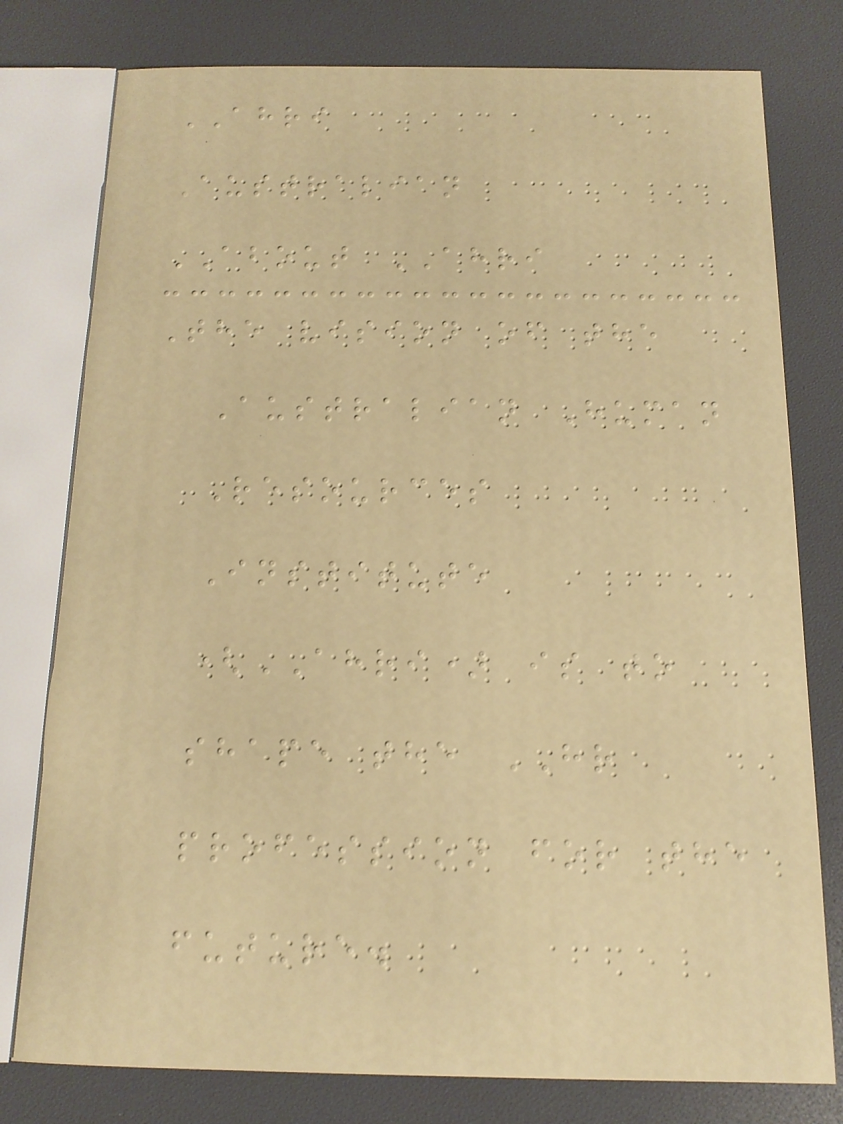AHRI
Australian
ABOUT AHRI
The vision of the
Australian Human
Resources
Institute
(AHRI) is to
shape the HR
profession for the
future.
